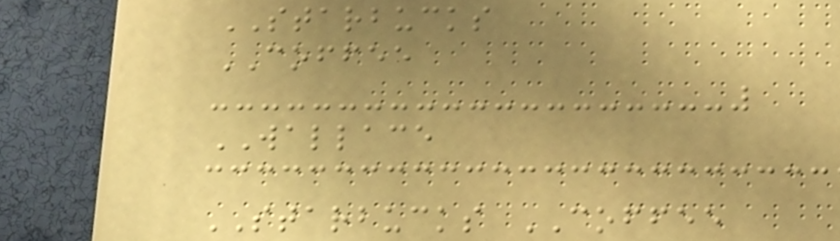STARBUCKS
COFFEE
WALLACE
STARBUCKS COFFEE
